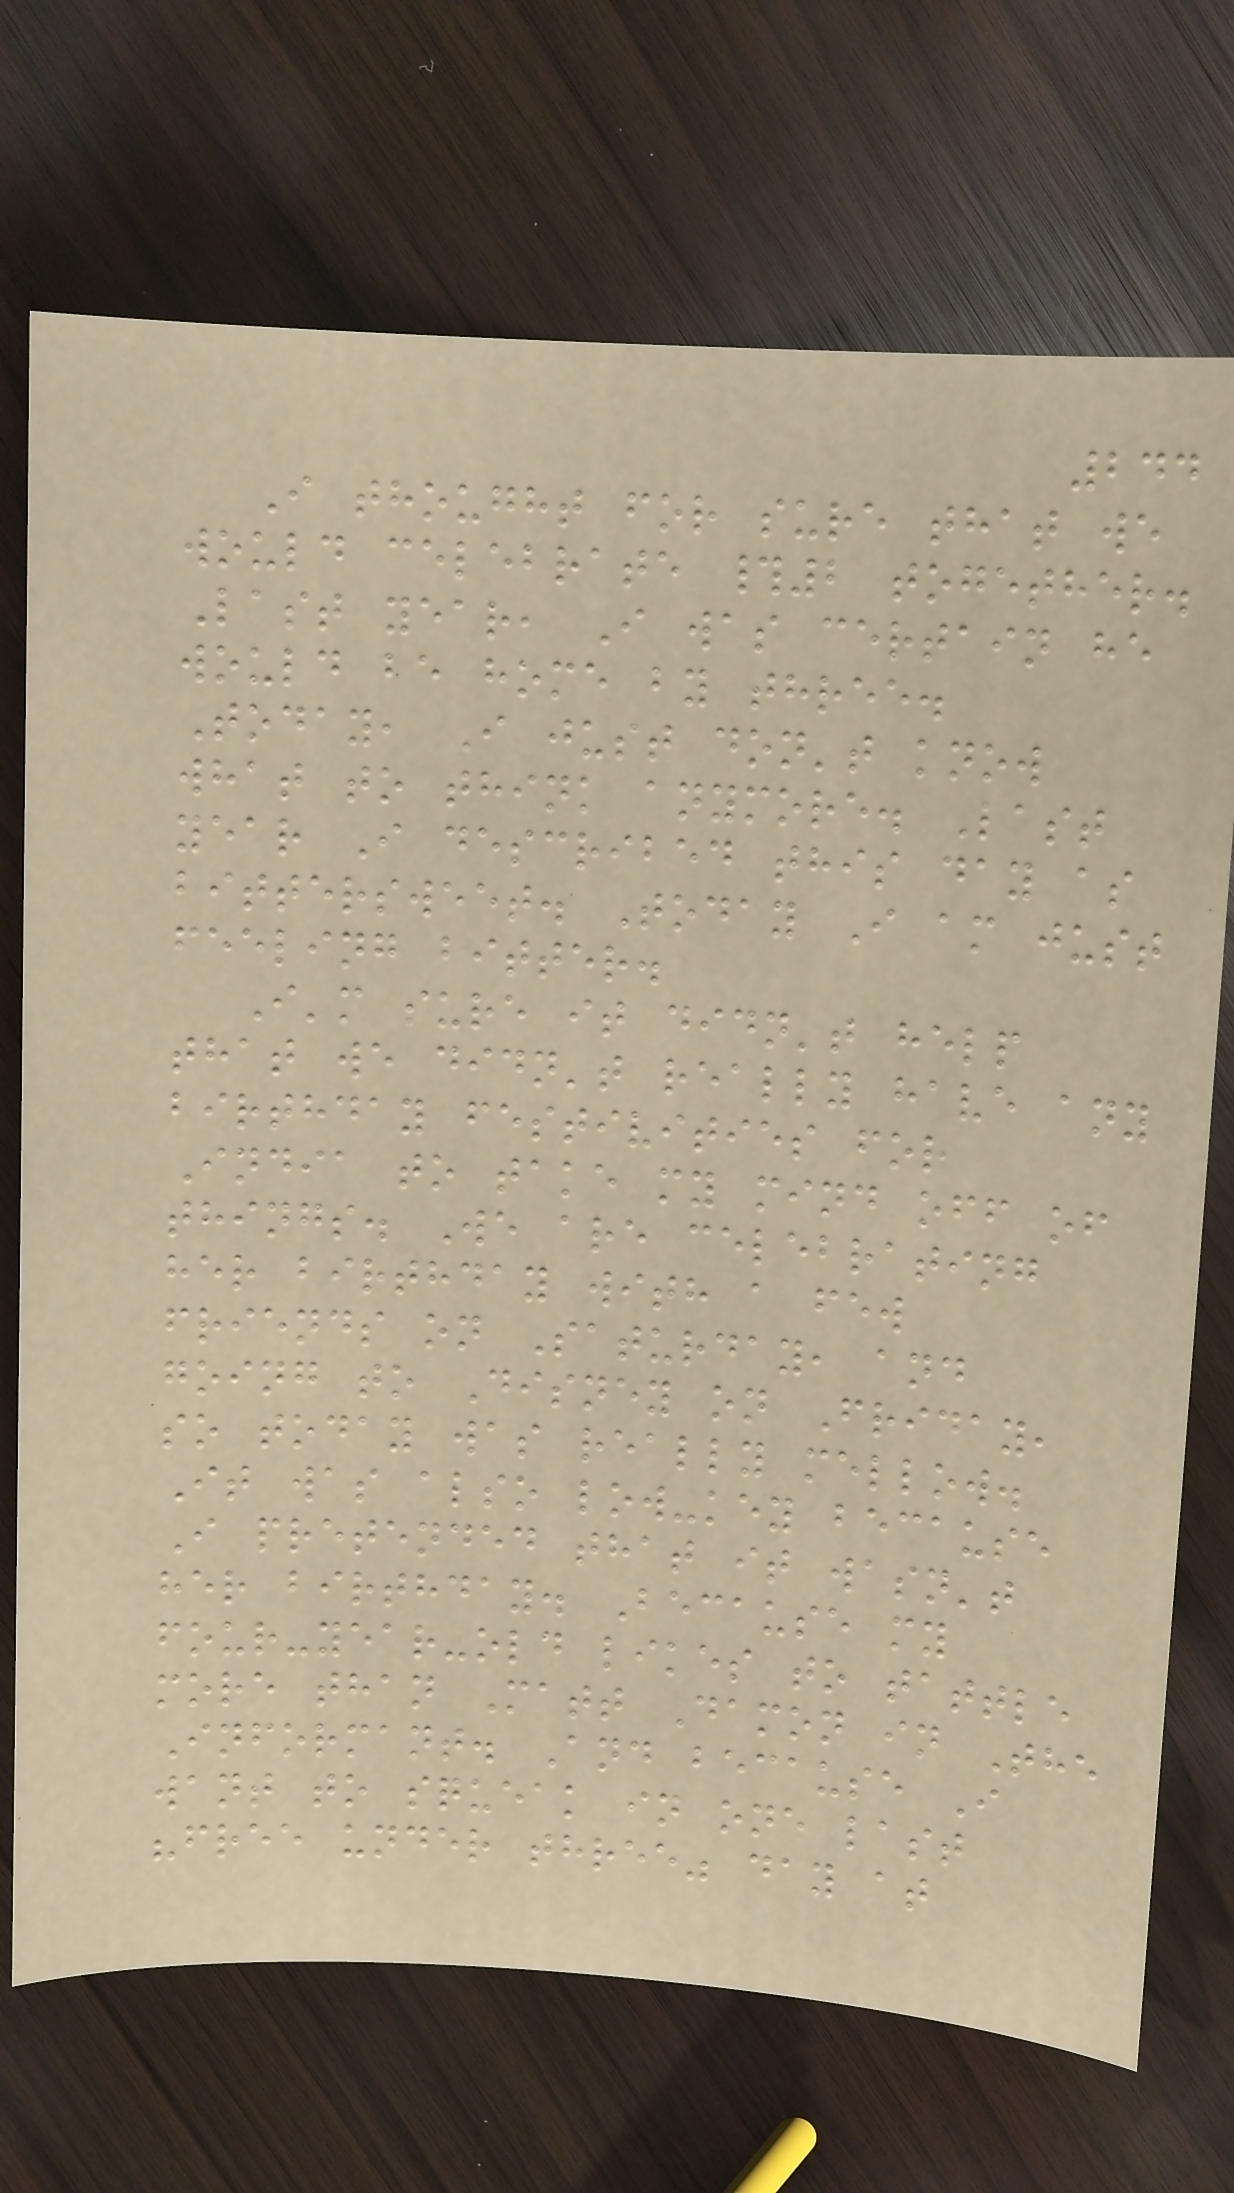244
I thought for sure that we
would celebrate #2 together.
Last year, I was certain he
would be home by three.
Today, I just don't know
what to think anymore. Last
year I described this day as
bittersweet. Today I am just
feeling bitter.
I'm sure it didn't help
that we didn't really have any
birthday festivities for
India to take my mind off of
things. We are celebrating
her birthday with a few
friends on Saturday, and
going to Disney on Friday,
so today was really mellow.
It was also low-key because
I pretended that it wasn't
her birthday. Because my
four-year-old likes to tattle
more than Matt Damon in The
Informant. And because I
want to squeak in one last
"free under three" day at
